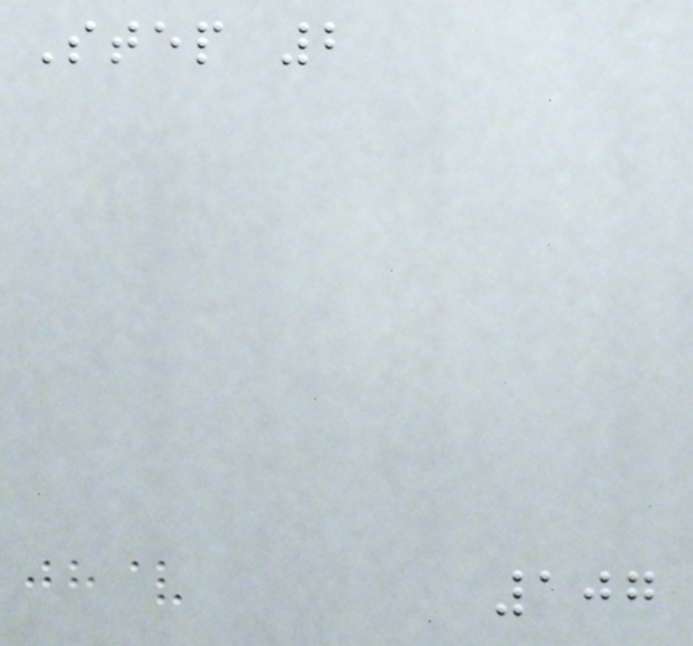Step 2
107
